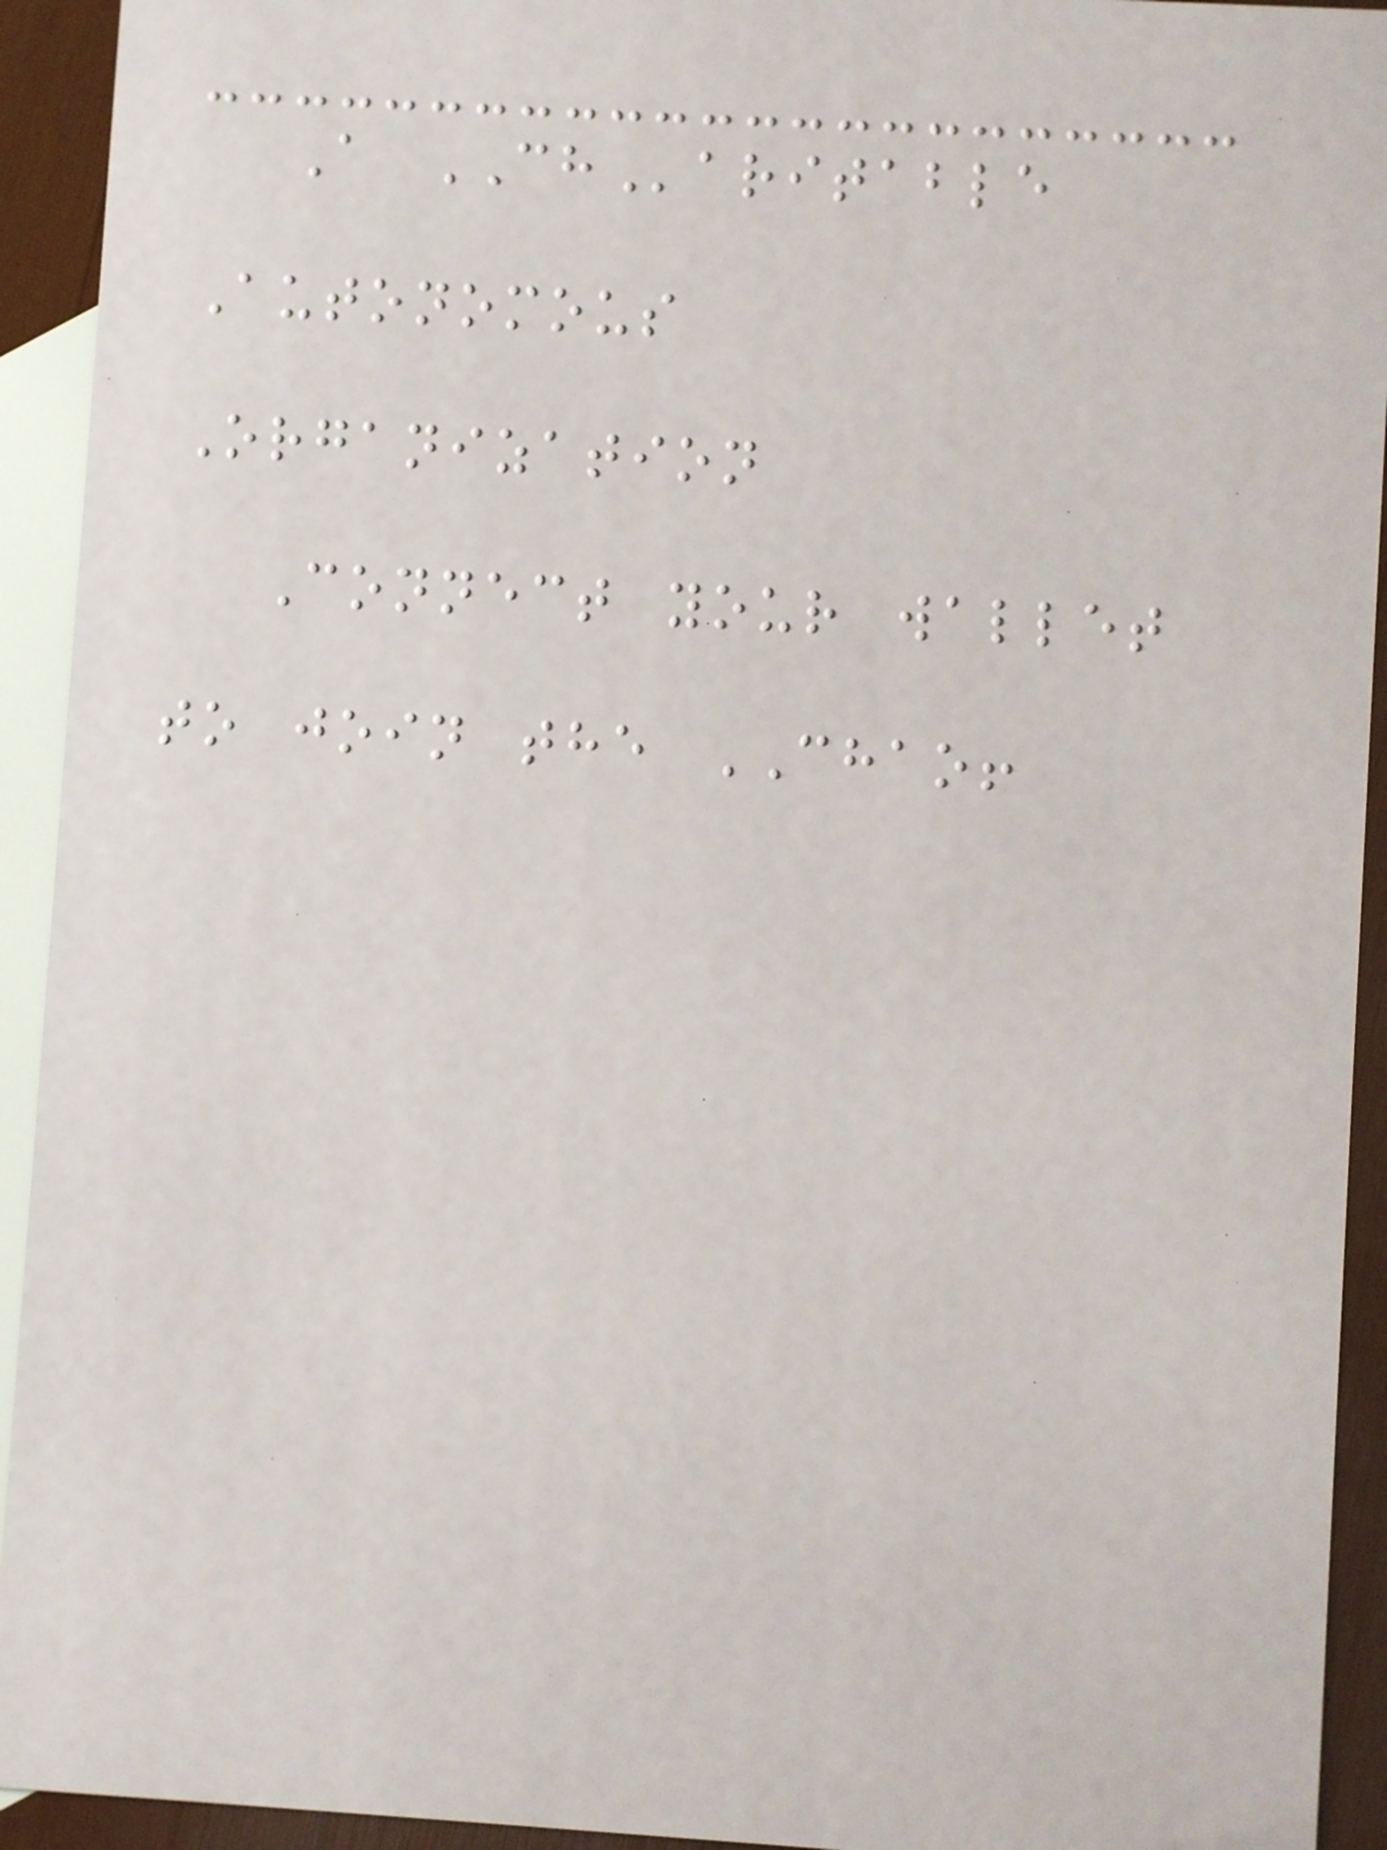A CHaritable
Autonomous
Organization
Connect your wallet
to join the CHAO!
